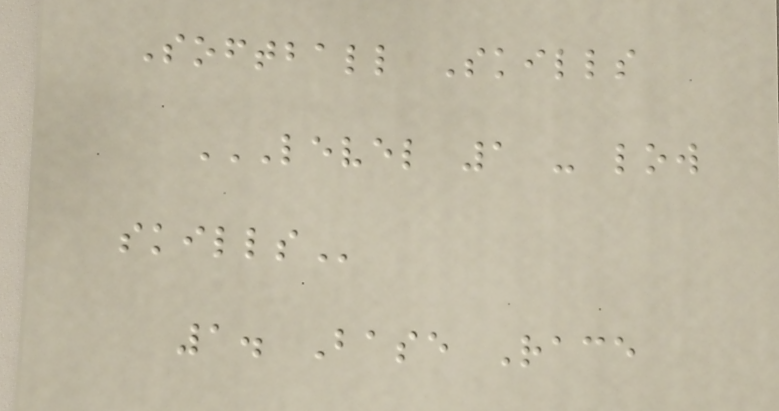Softball Skills
LEVEL 1 - LOW
SKILLS
1. Base Race
